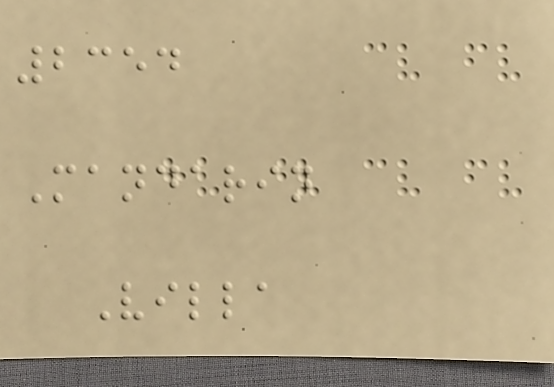2354
Mandarin
Villa
